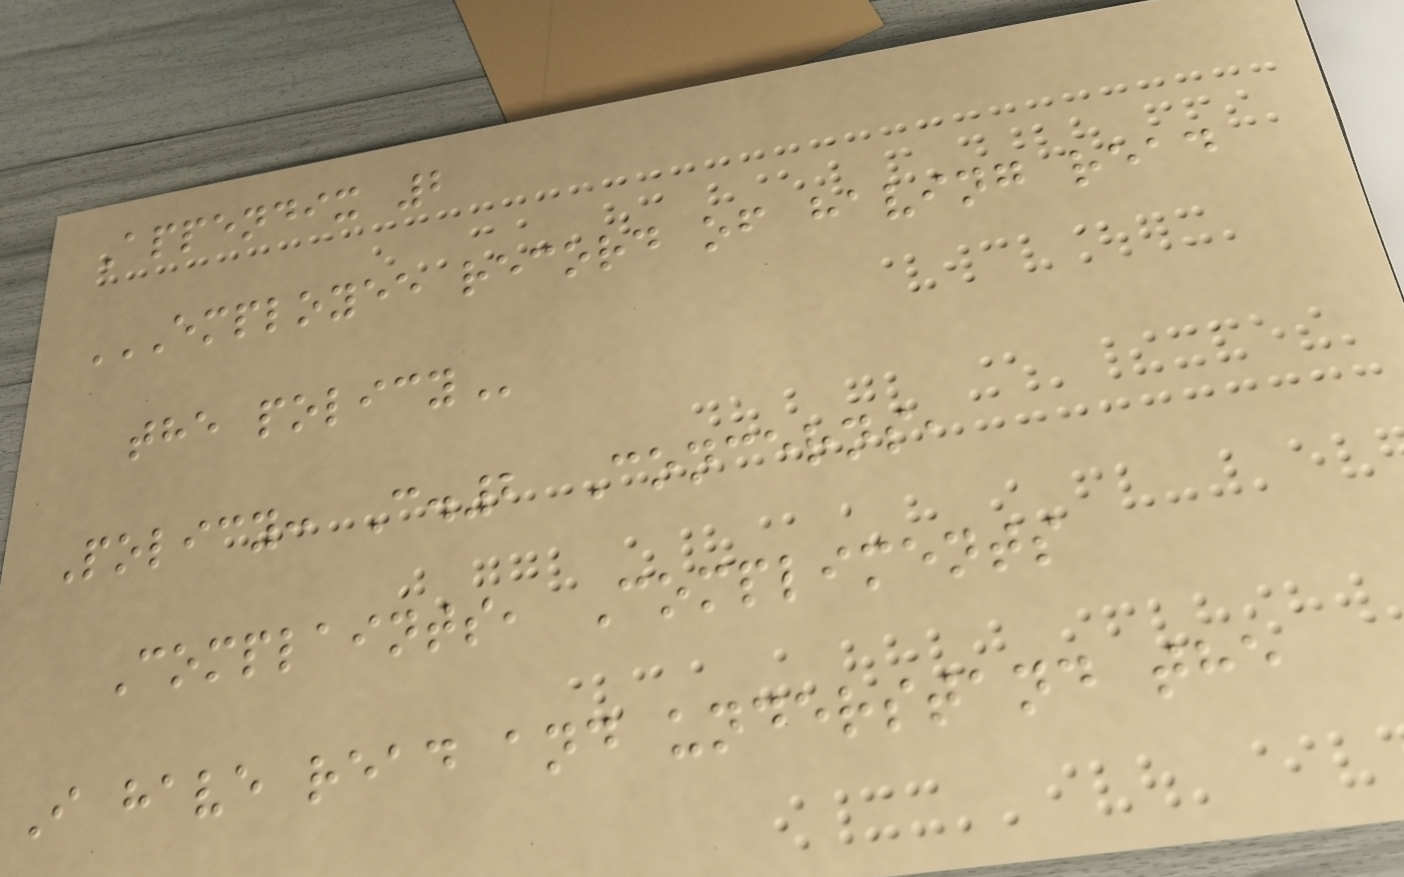Appendix 2
EMPLOYEE RECORD OF HAVING READ
THE POLICY
Policy: C.2 Concerns,
Complaints, Compliments
I have read and understand the
